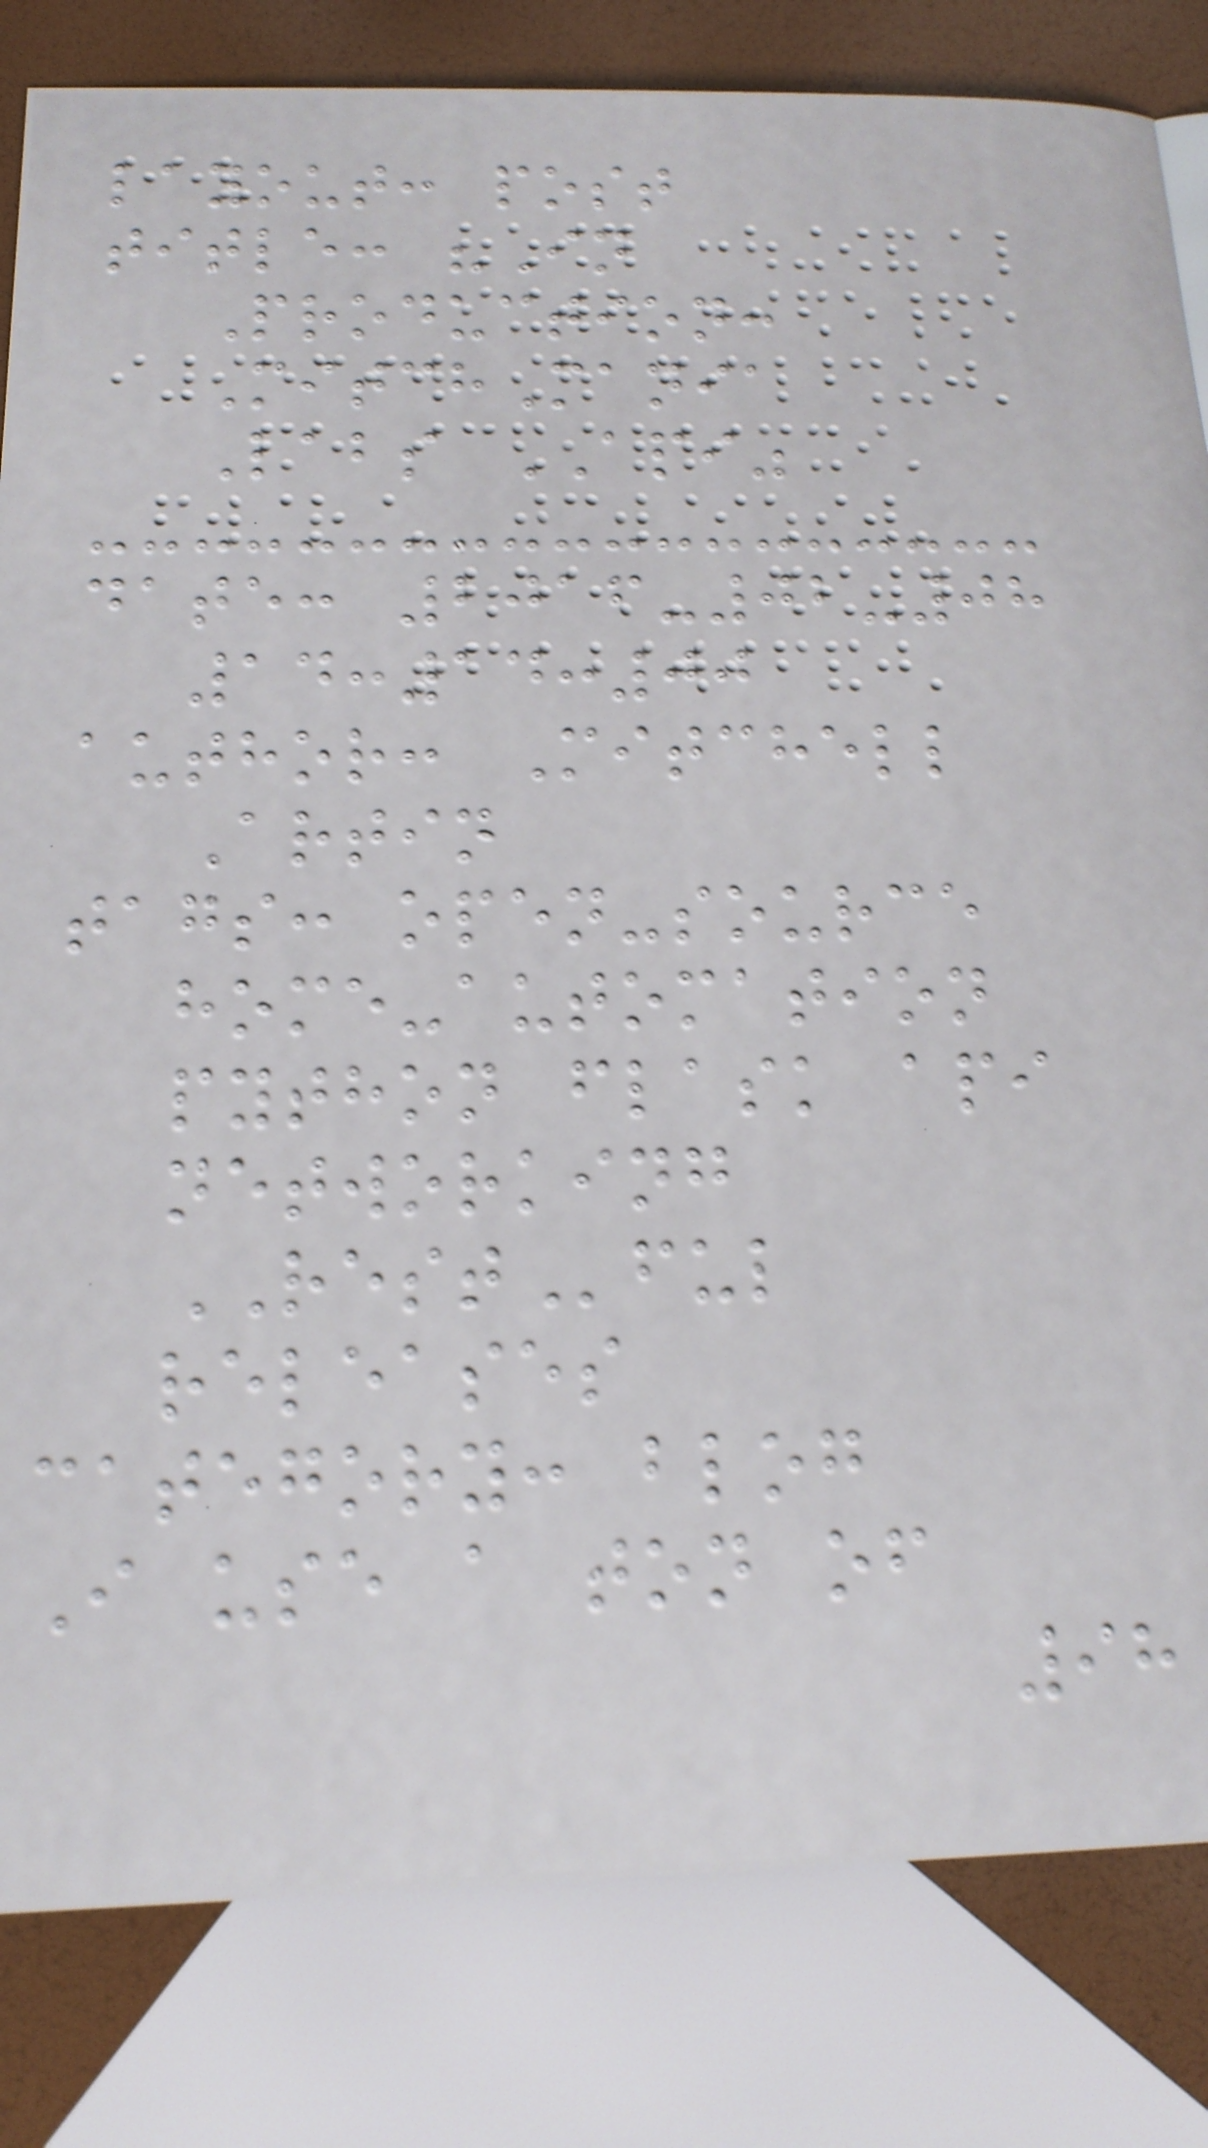layout: post
title: "In
Production:
MitchMania
Labs API"
date: 2016-02-08
14:14:00
author: Mitchell
Artin
tags: open-source
home-automation
python flask api
networking
RESTful
releases
category: blog
I use a ton of
98
